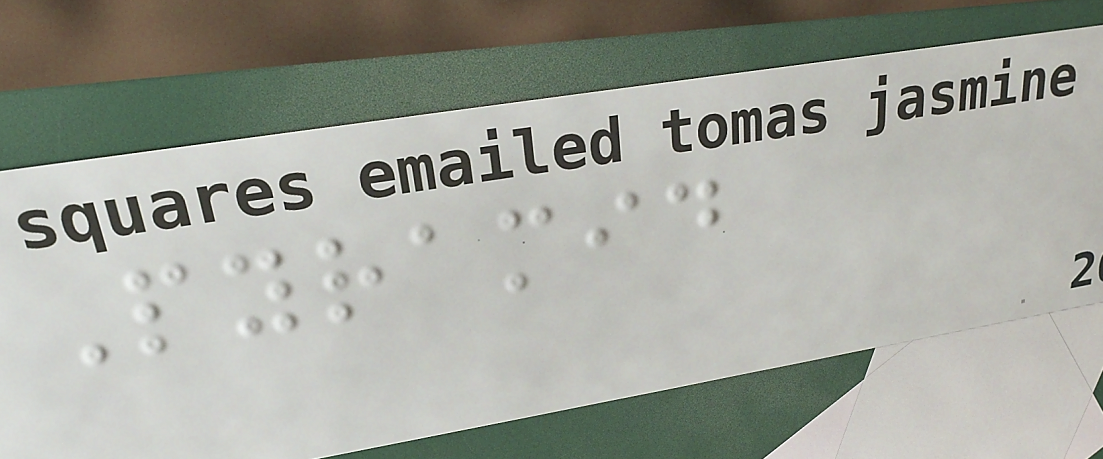Pyramid
